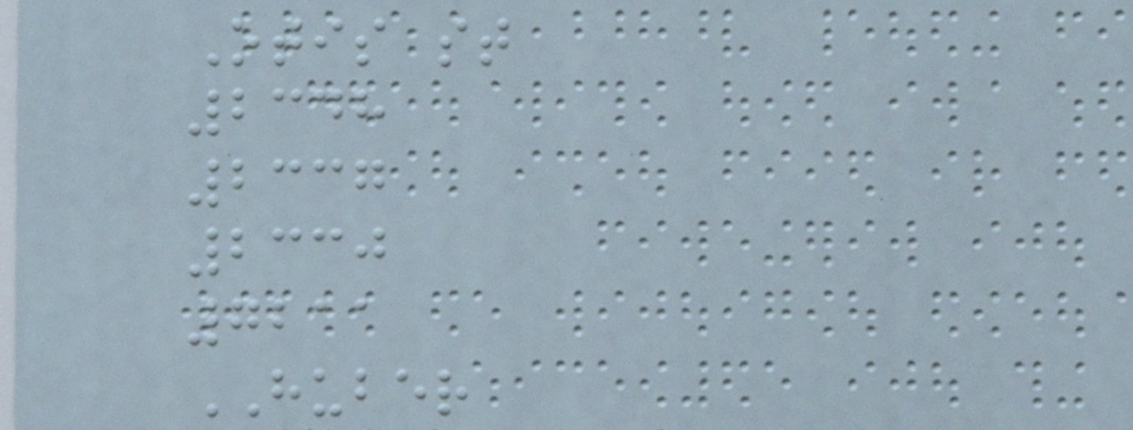Otis st
2348
2337
2330
7211
HUBER
